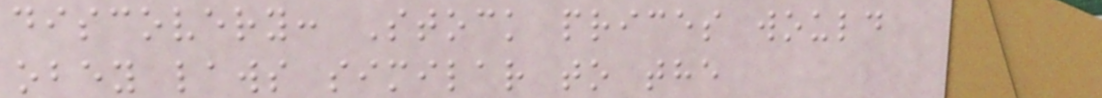discovery: Stock prices would
obey laws similar to the
